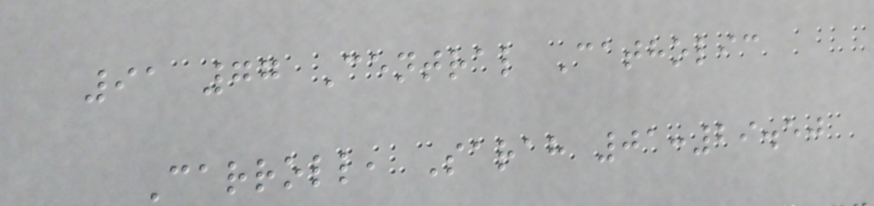91 77 Central Catholic
Carroll, Sarah 01:29.50
